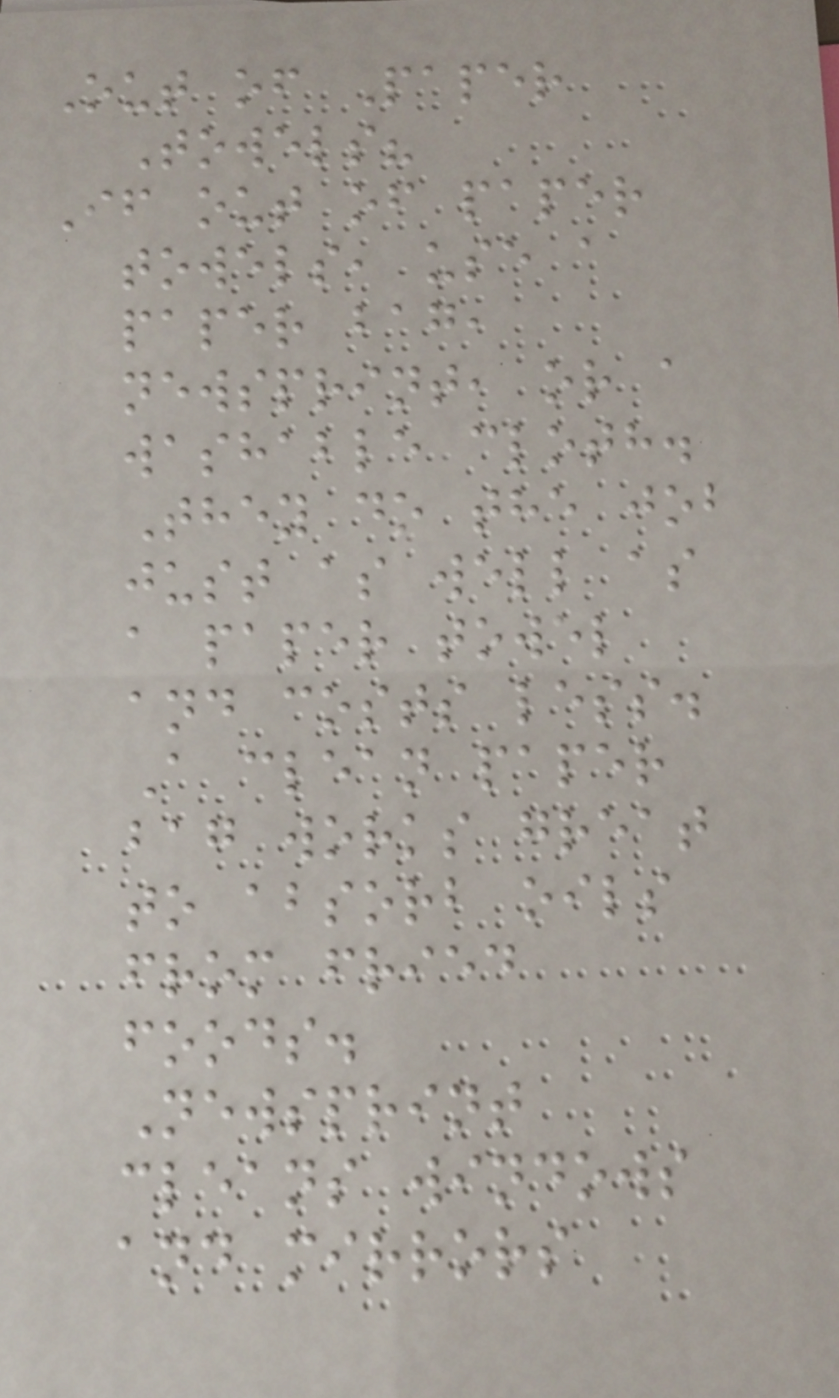Out of Paper
Towels?
If out of paper
towels, use a
paper bag,
newsprint, or a
washable cloth.
They do the job
just as well as
a paper towel
and costs less.
A clean paper
bag works great
to absorb oils
from fried
foods.
Newsprint
cleans windows
and mirrors
